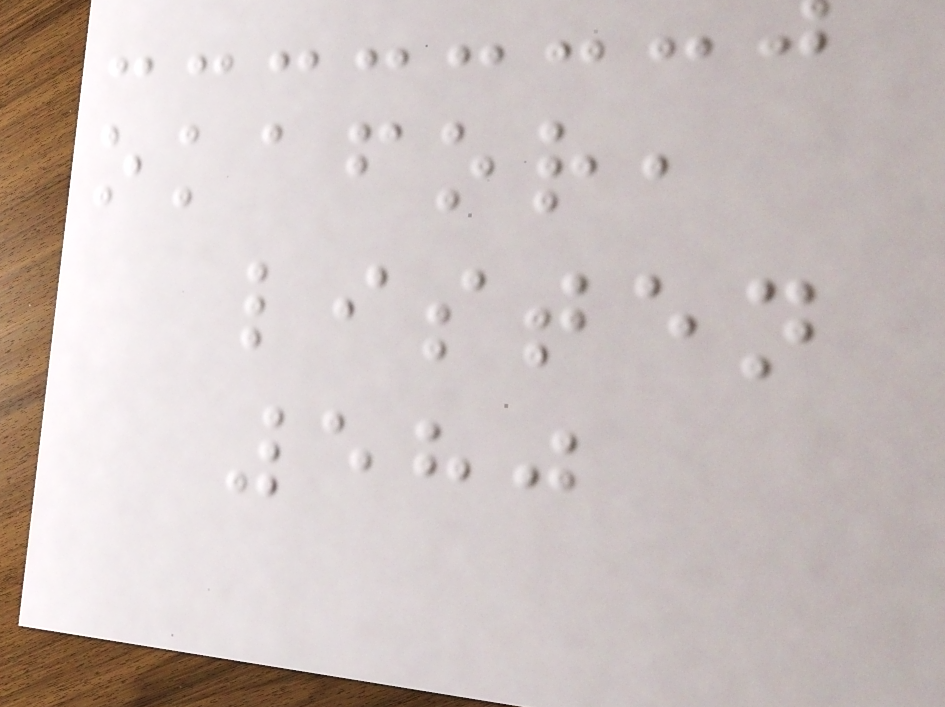okafor,
listen
580
